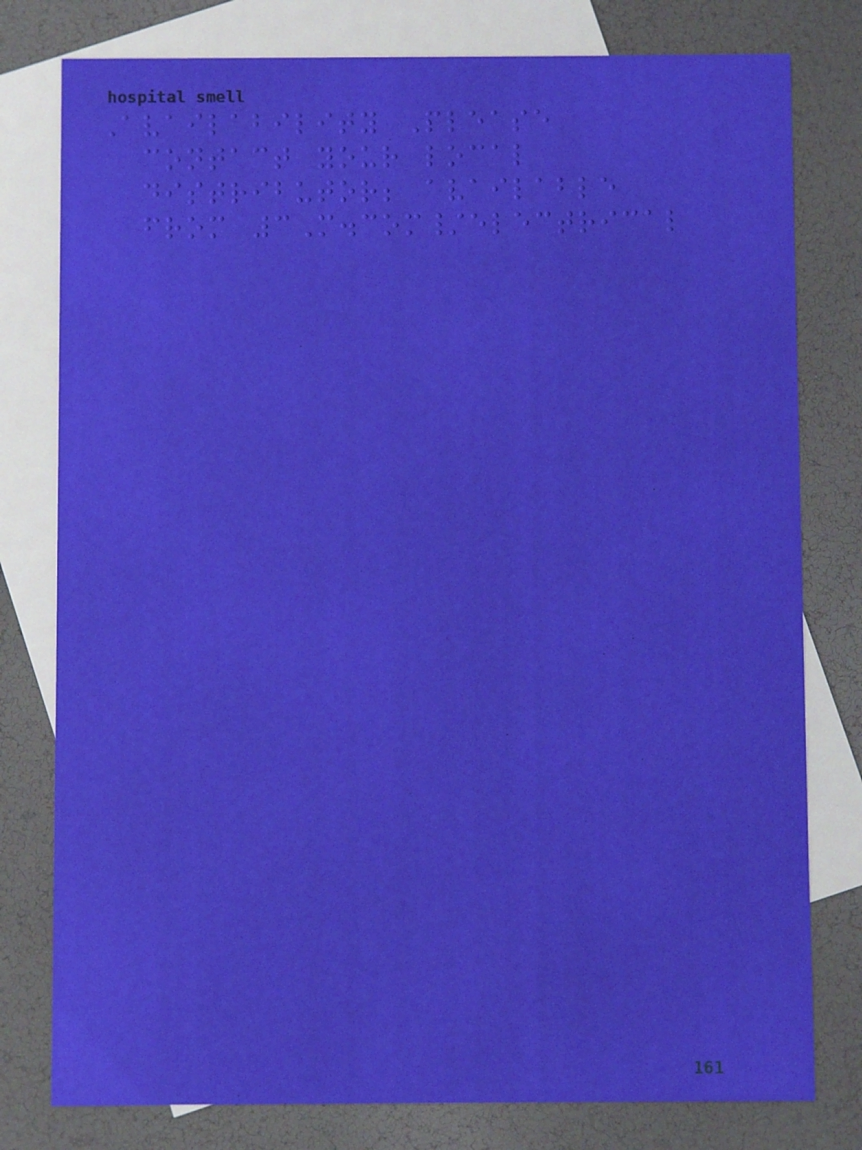Availability Please
contact your local
distributor; available
from 3M.com/electrical
